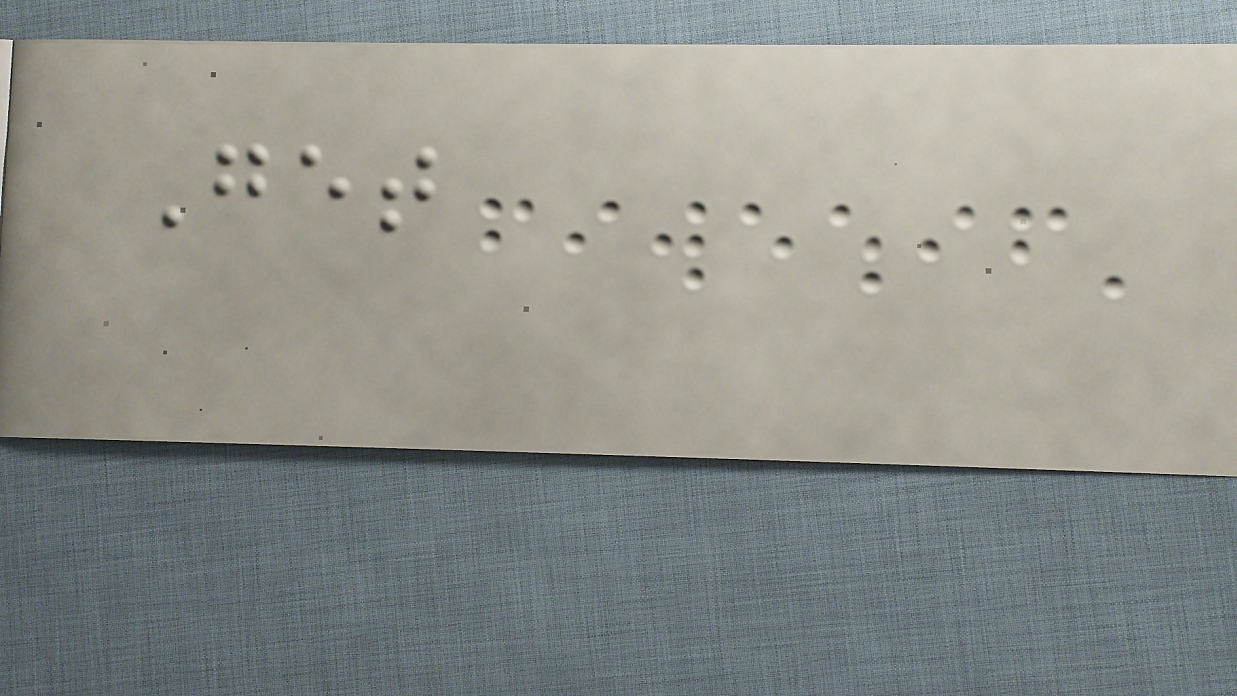Get
